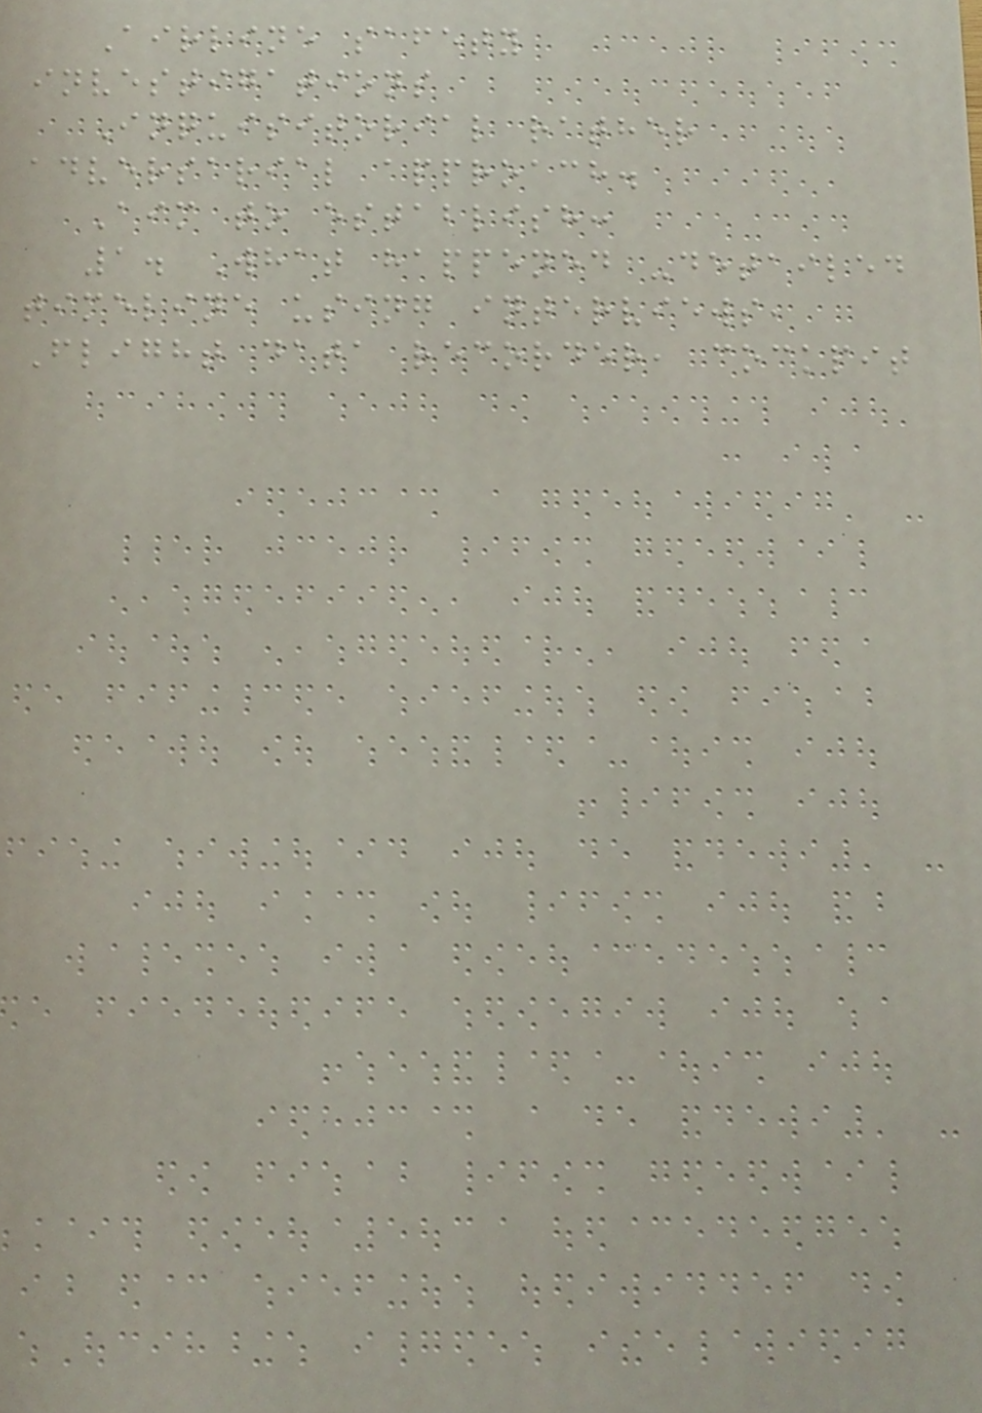Airline safety
investigations
Inquisitorial rather
adversarial approach.
Aim to establish:
1. What happened -detailed
timeline using interviews,
Flight data recorder, cockpit
